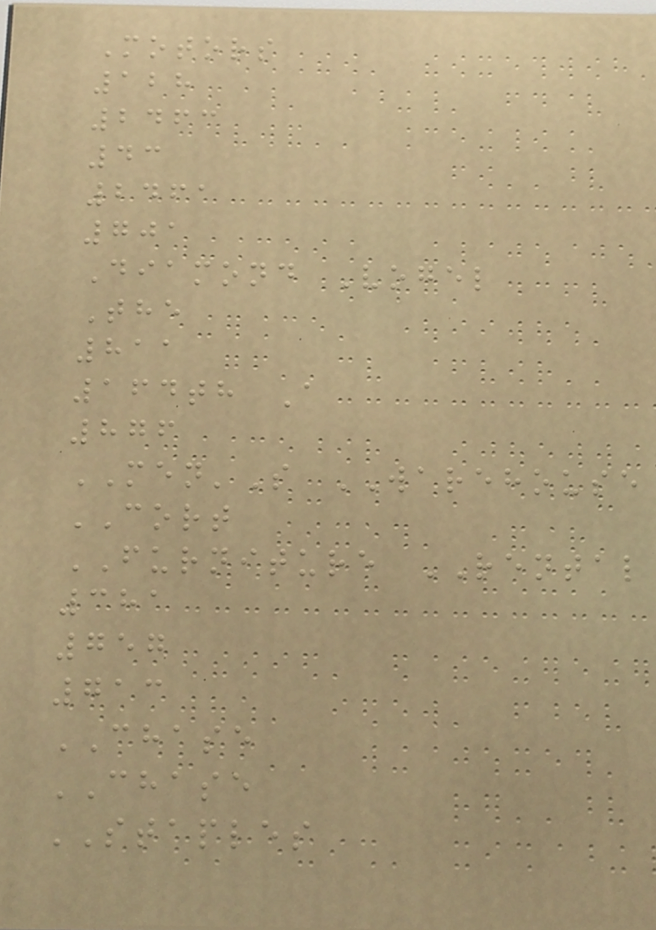Motors
128
2463
43
2461
701
Diamond Vogel
The
811
164th A
876
MEN'S WAREHOUSE
CORT
FURNITURE RENTAL
381
757
713
CHASE
CHASE
STAPLES
